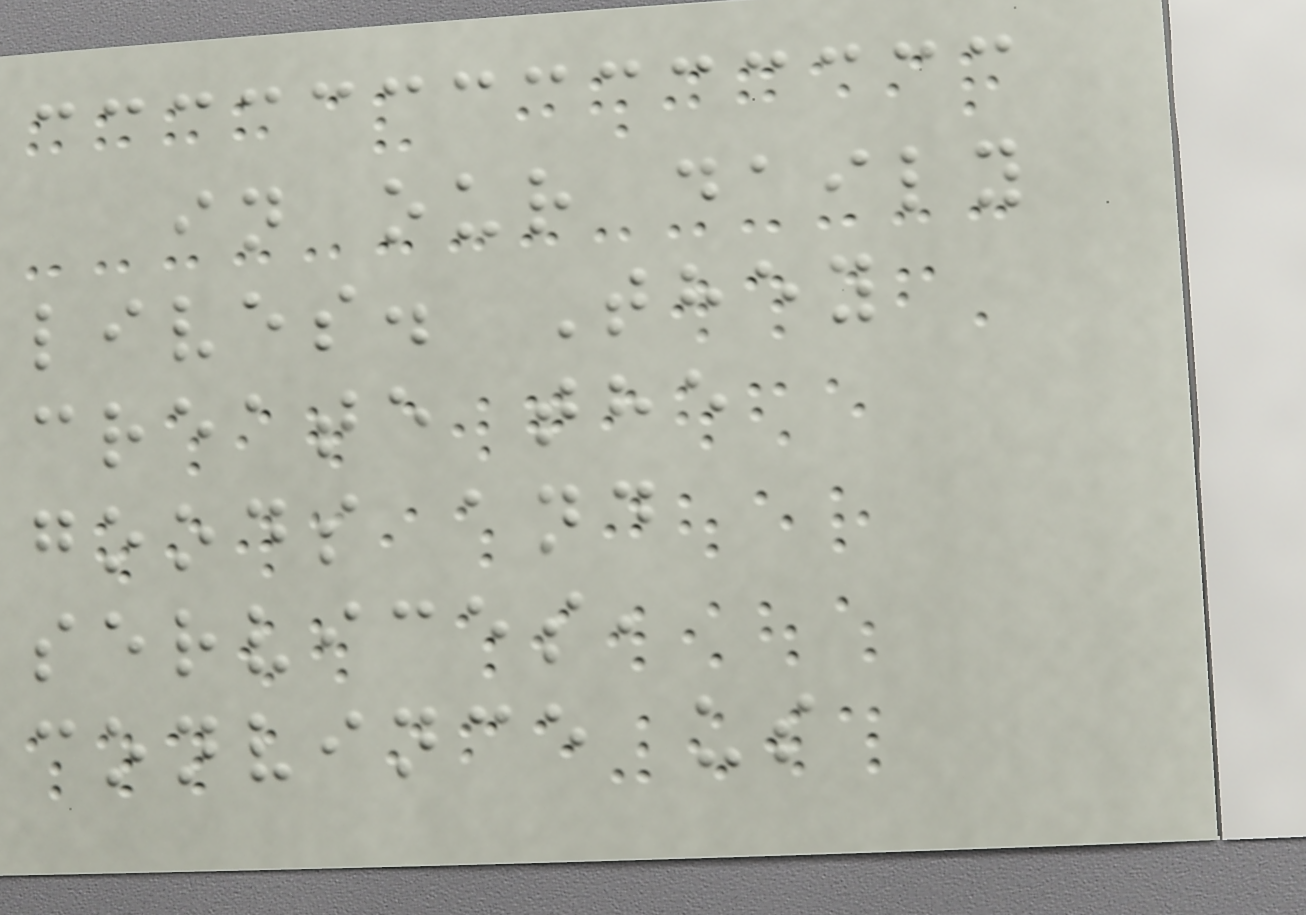in our daily
lives. They
create the
goods and
services,
convince us
